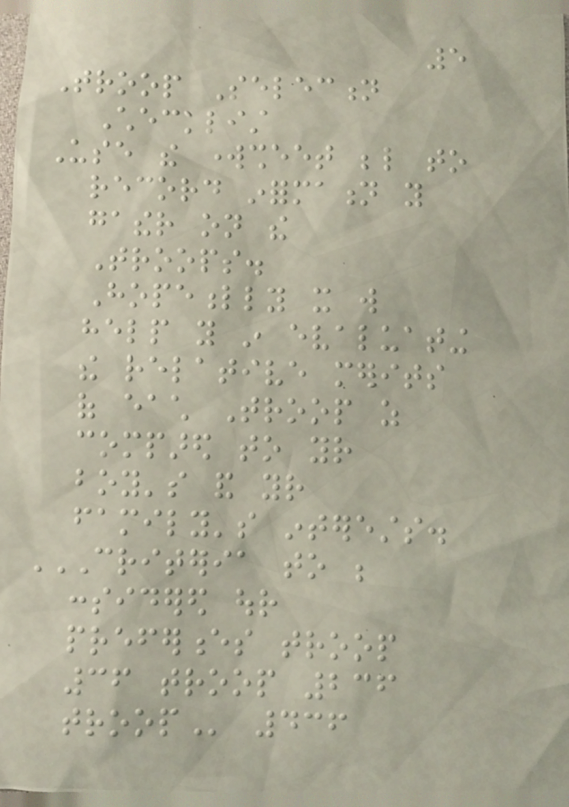5
Troop Selection
Checklist
Use the worksheet below to
record information you
gather on the
Troops.
Hopefully it will
help you in evaluating
the relative merits
of each Troop as
compared to your
boy's and your
family's interests.
CRITERIA TO BE
CONSIDERED OUR
PREFERENCES TROOP
36 TROOP 236
TROOP 436
